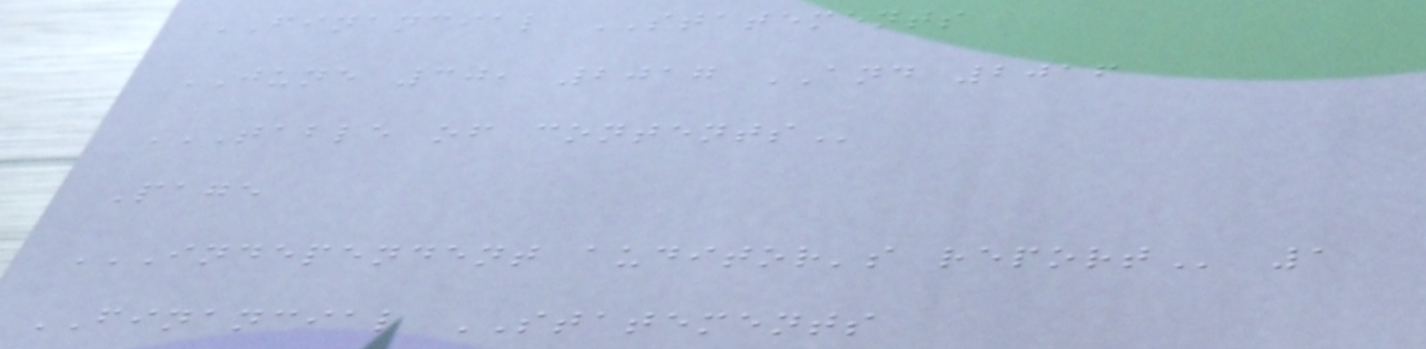FINANCIAL STATEMENTS
JUNE 30, 2017 AND 2016
TABLE OF CONTENTS
Page
INDEPENDENT AUDITOR'S REPORT 1
FINANCIAL STATEMENTS
